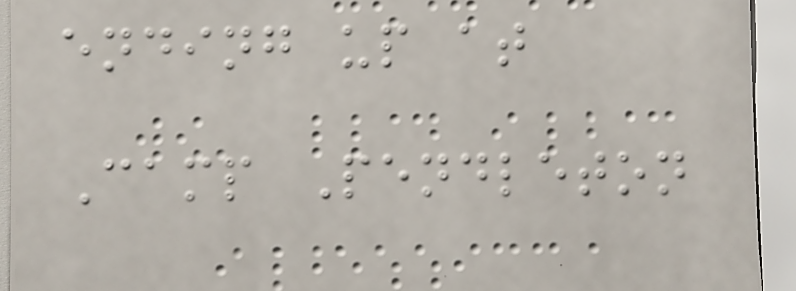ending up at
Camp Pendleton
